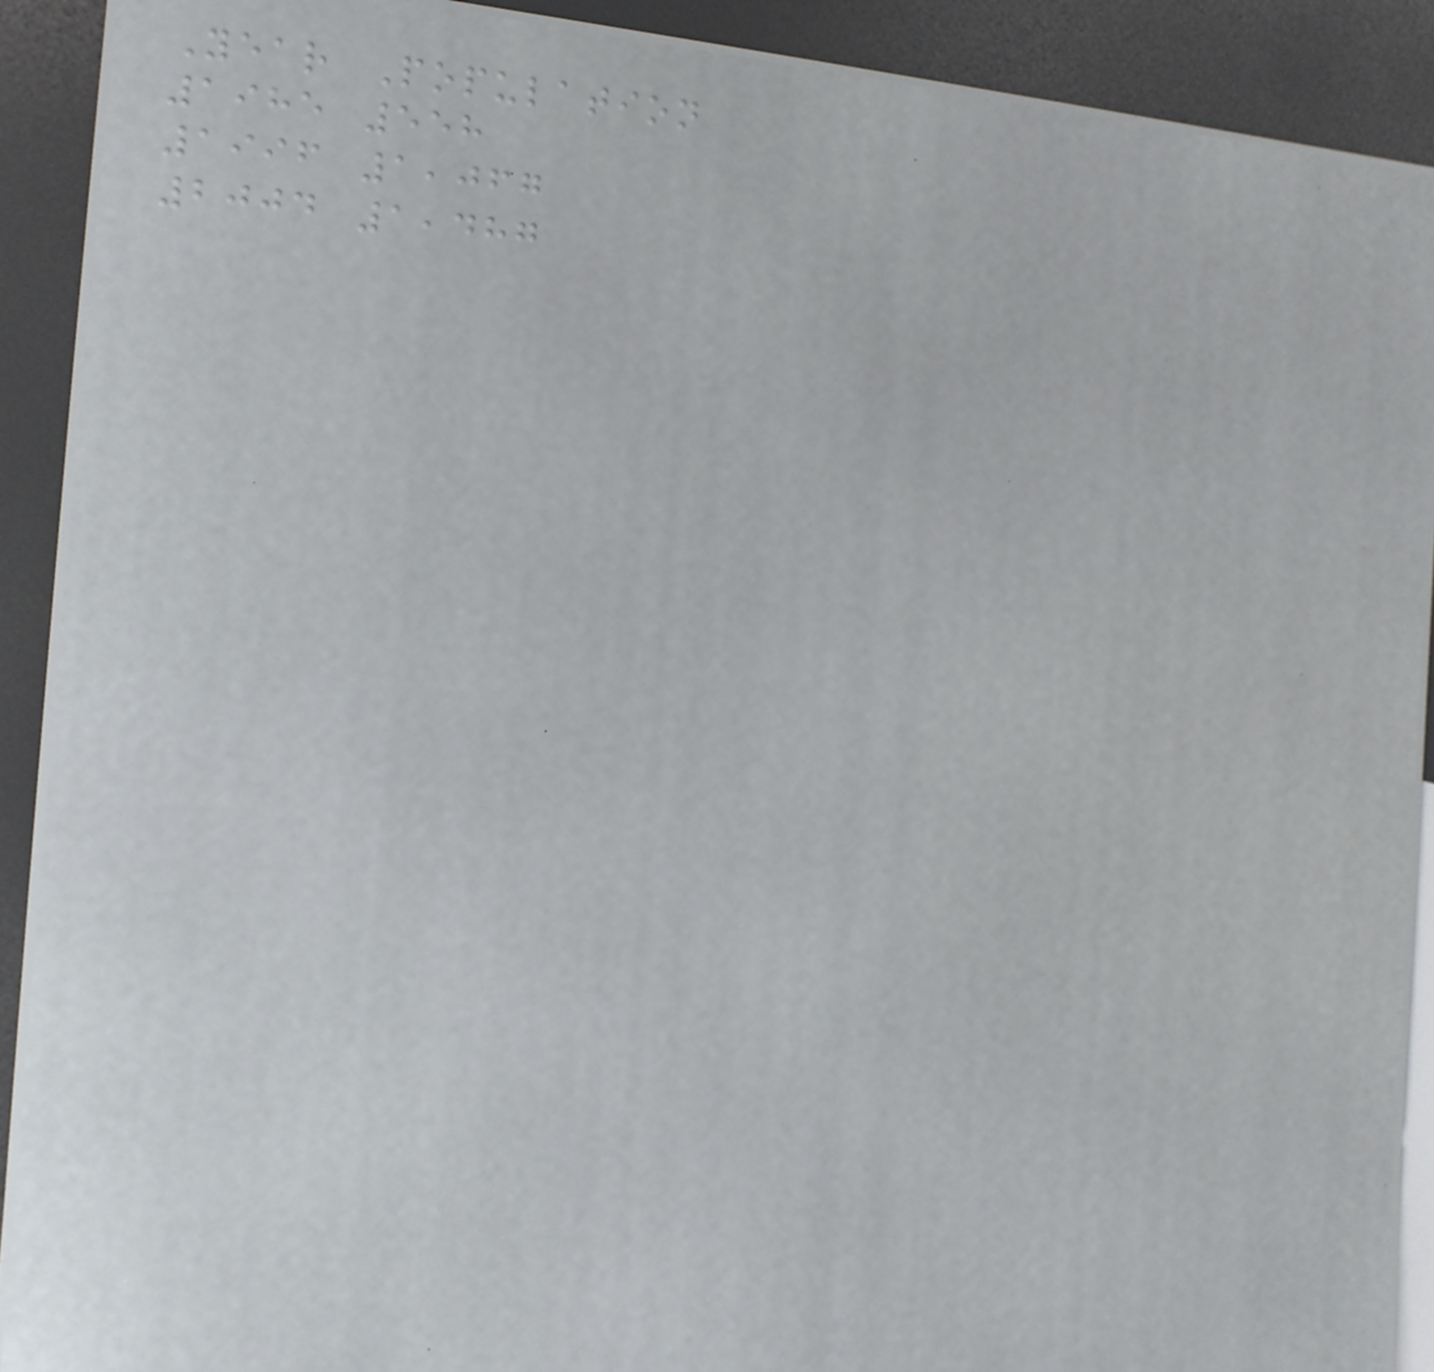Year Population
1985 558
1996 1,067
2004 1,487
